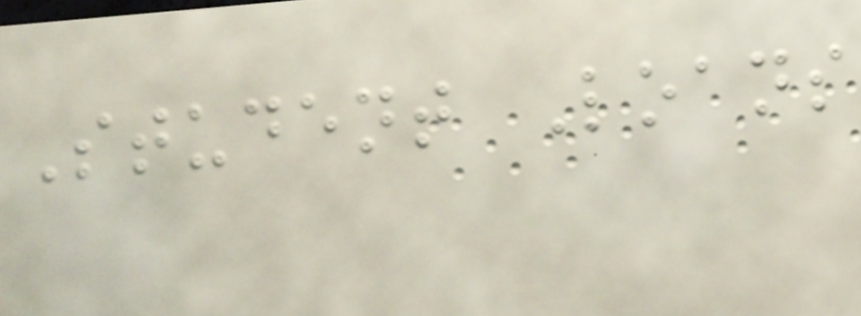Student Loans
